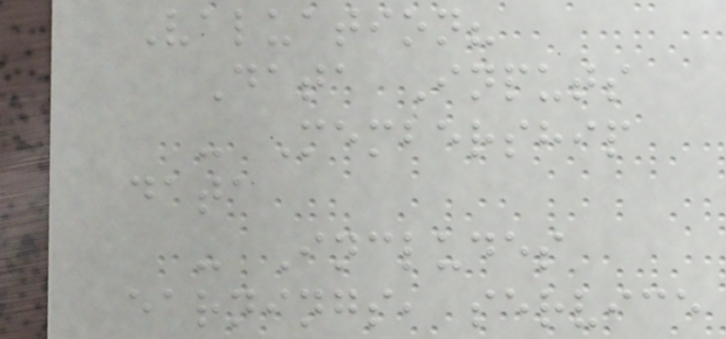Valuation?
Data Inputs
- Membership
data
- Includes
earnings, service
